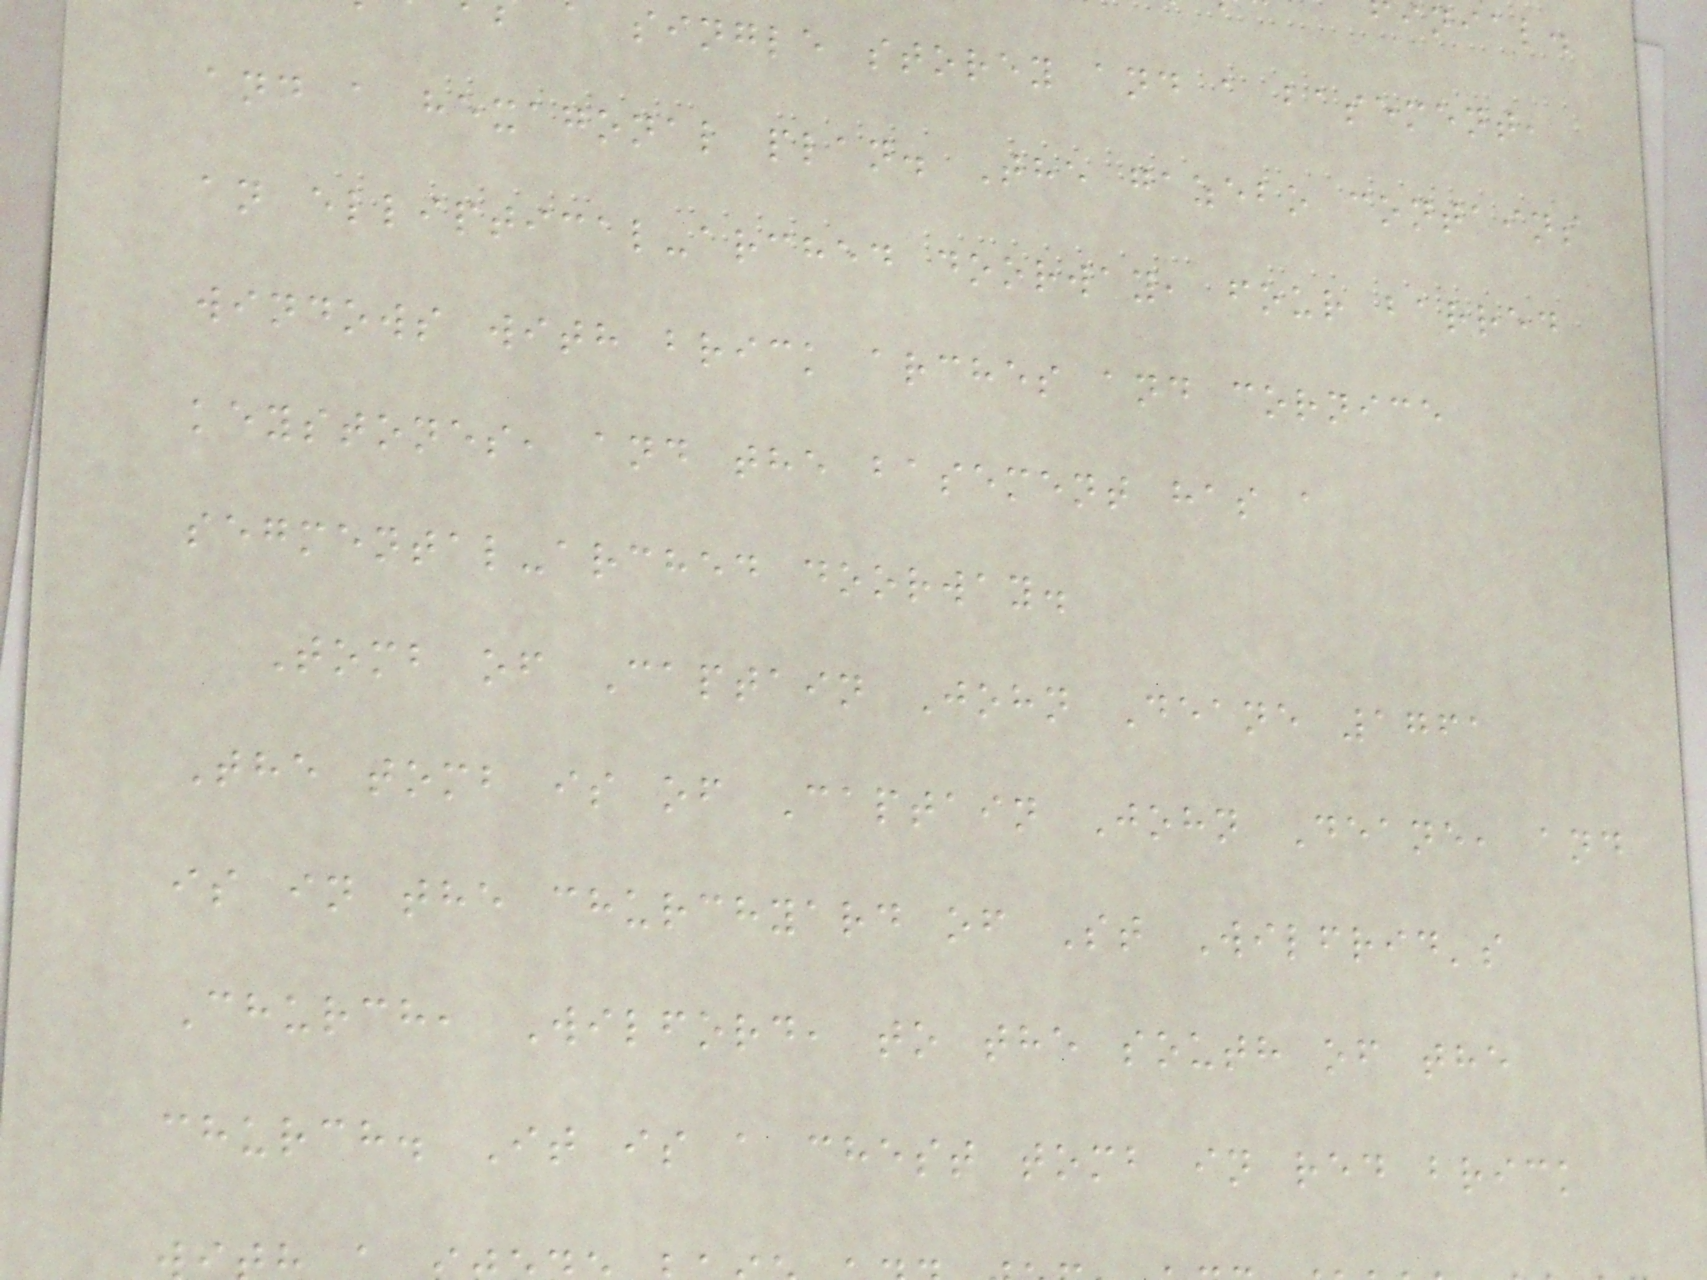single storey and a basement,
and a hexagonal plan. The gazebo contains
an elliptical-arched doorway, four barred
windows with brick arches and cornice
keystones, and the basement has a
segmental-arched doorway.
Tomb of Captain John Deane 1761
The tomb is of Captain John Deane, and
is in the churchyard of St Wilfrid's
Church, Wilford, to the south of the
church. It is a chest tomb in red brick
